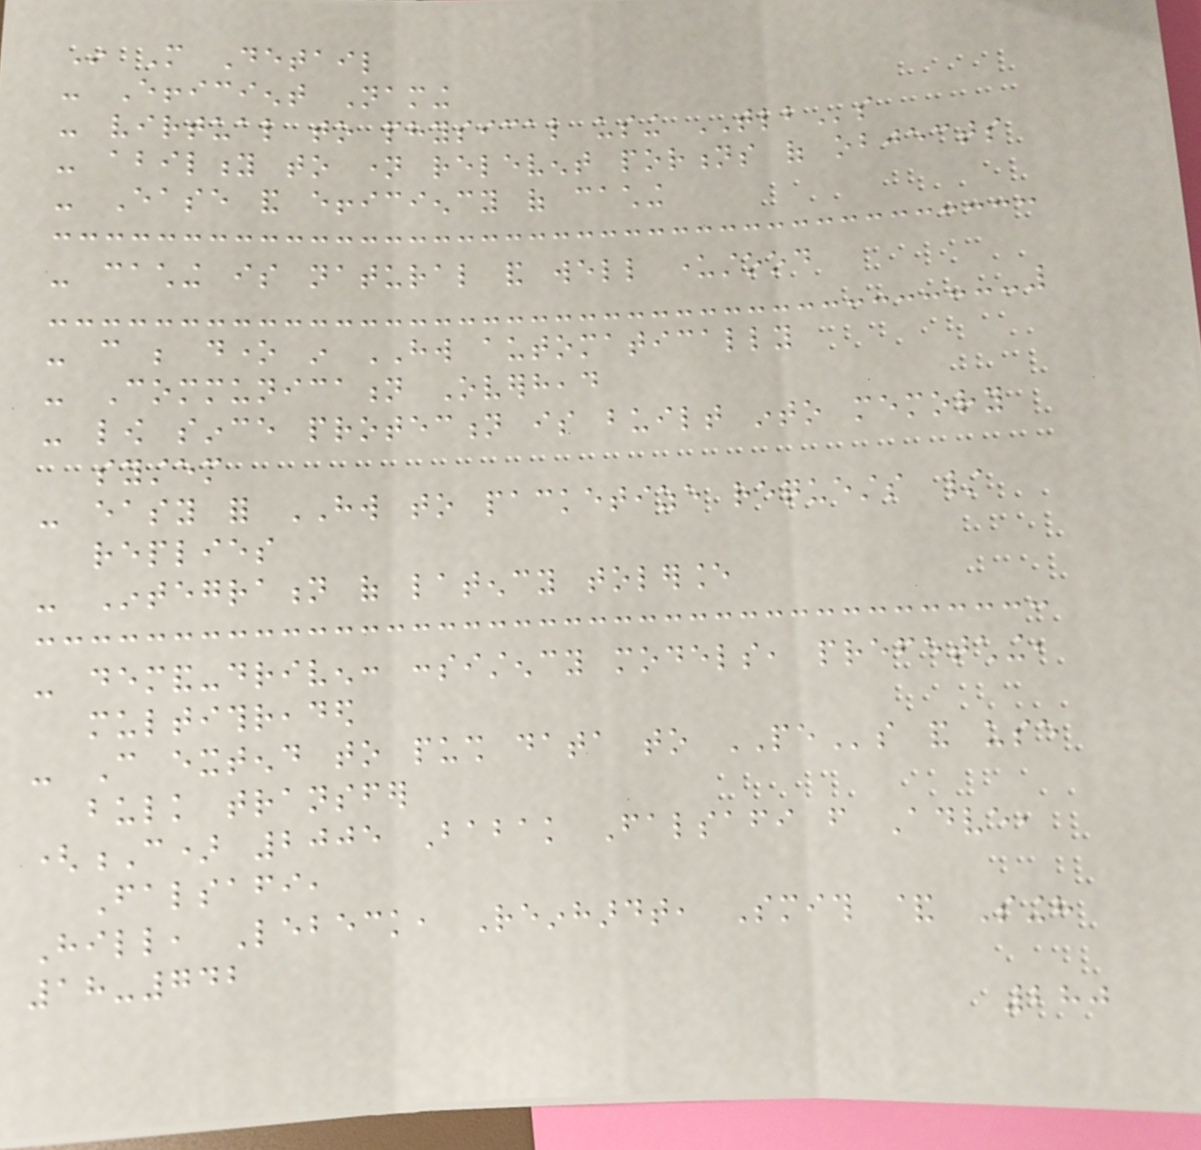In More Detail
- Efficient Naming
- virtual to physical using TLBs
- ability to name relevent portions of objects
- Ease and efficiency of caching
- caching is natural and well understood
- can be done in HW automatically
- Communication Overhead
- low since protection is built into memory
system
- easy for HW to packetize requests /
replies
- Integration of latency tolerance
- demand-driven: consistency models, prefetching,
multithreaded
- Can extend to push data to PEs and use
bulk transfer
(C) 2005 Babak Falsafi from Adve,
Falsafi,
Hill, Lebeck, Reinhardt, Smith & Singh
18-742
280
